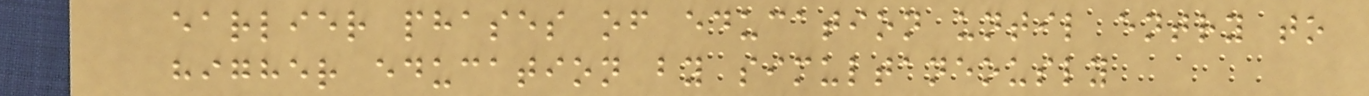earlier phases of education until entry to
higher education by simultaneously
